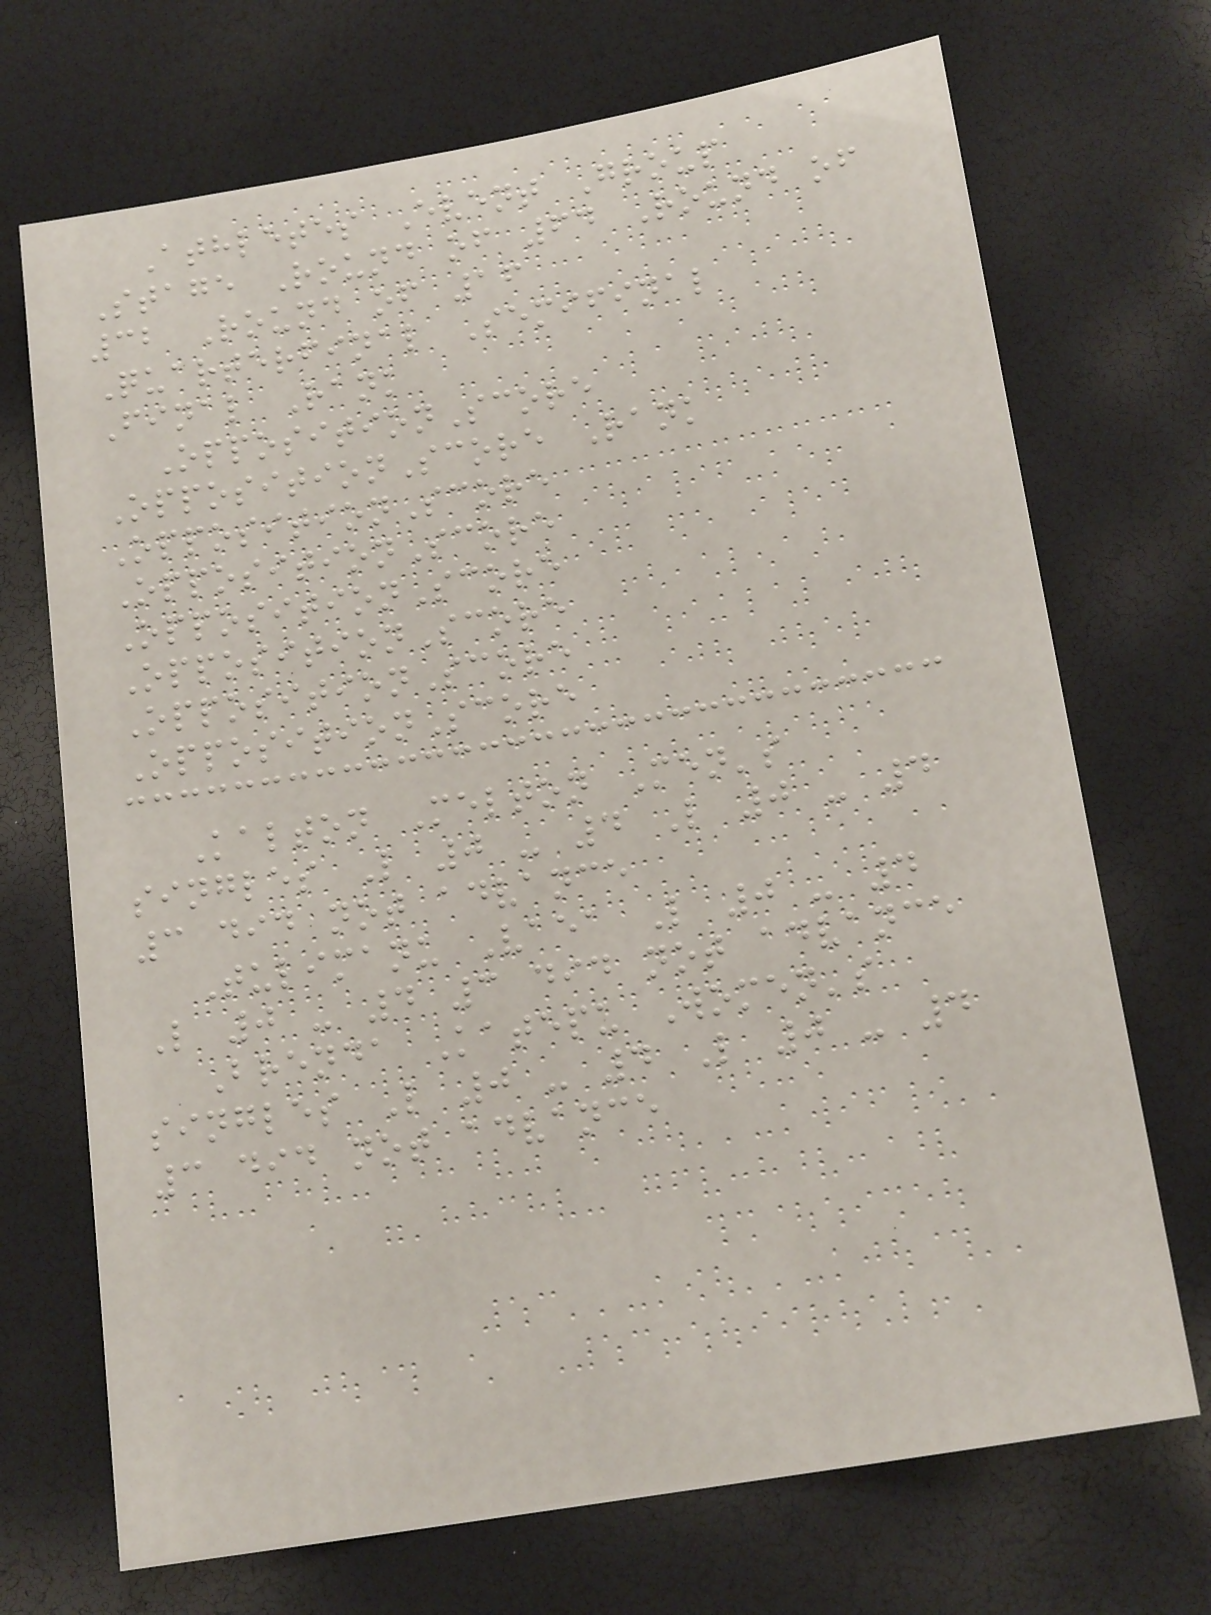Athletes Event Group
Stage Round of 64 Round of
32 Round of 16
Quarterfinal Semifinal
Final Rank
OppositionScore
OppositionScore Rank
OppositionScore
OppositionScore
OppositionScore
OppositionScore
OppositionScore
OppositionScore
Kalton Melton Men's
singles L 0 - 4 L 0 - 4
3 did not advance
Tulimanu Vaea L 0 - 4
L 0 - 4 3 did not advance
Brenda Katepu Women's
singles L 0 - 4 L 0 - 4
3 did not advance
